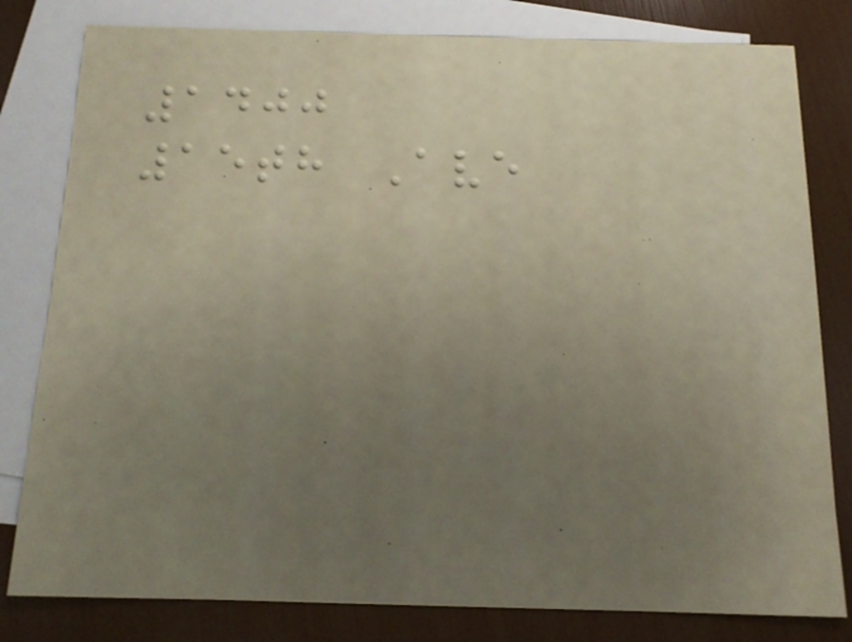1400
15th Ave
